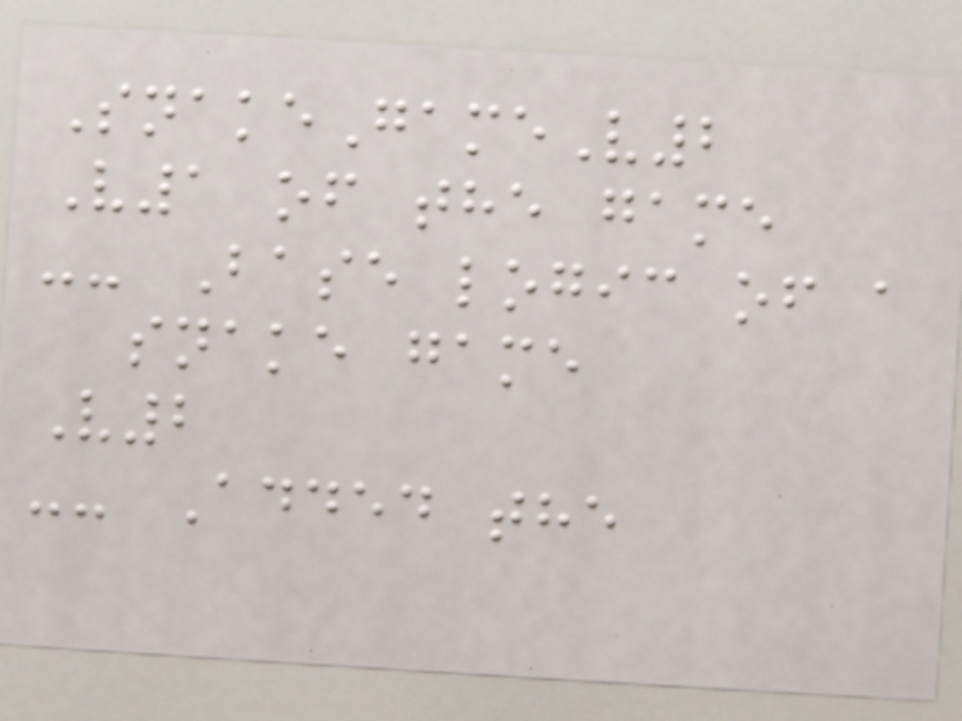SnakeGameV2
V1 of the game
-- Base logic of a
snake game
V2
-- Added the
